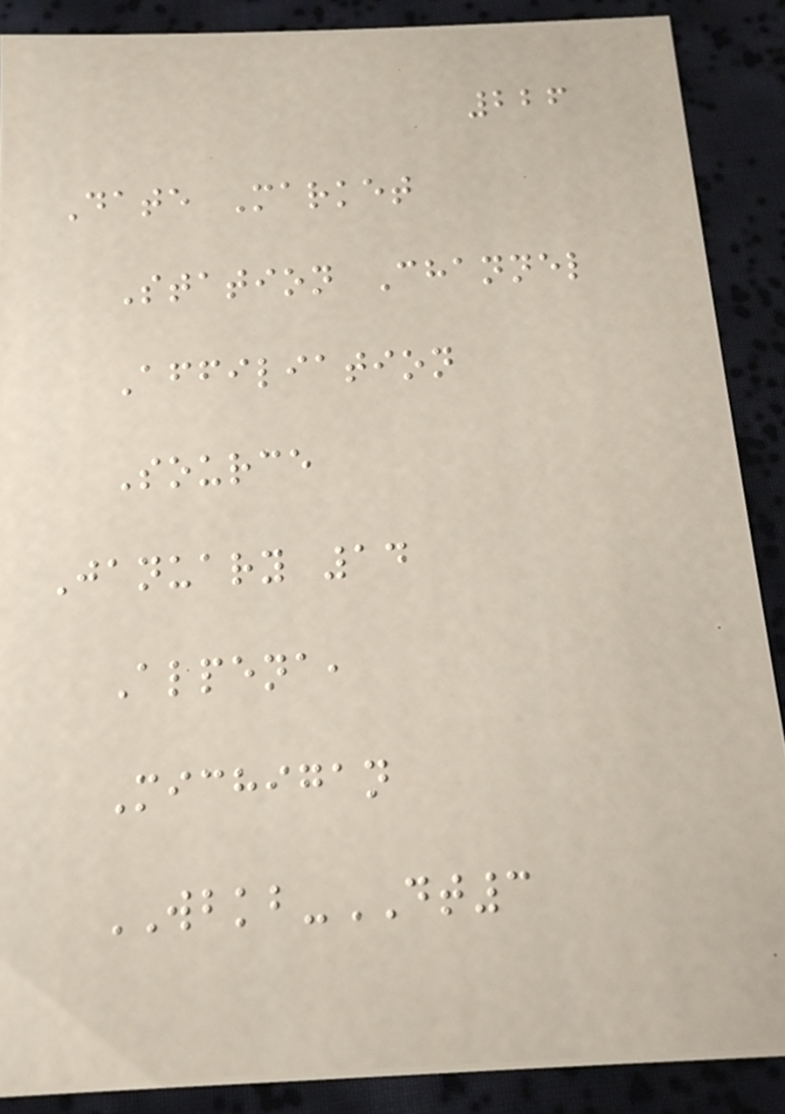226
Date Market
Station Channel
Affiliation
Source
January 14
Alpena,
Michigan
WBKB-DT3
